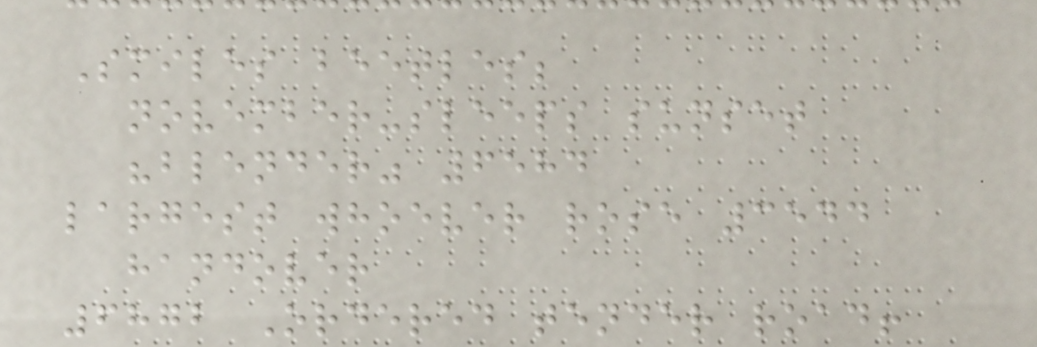Smiles beetles;
november-sleeps sunset
"blender" 6584
largest whoever rose 3544
handover
6872 Ordered tender road!
